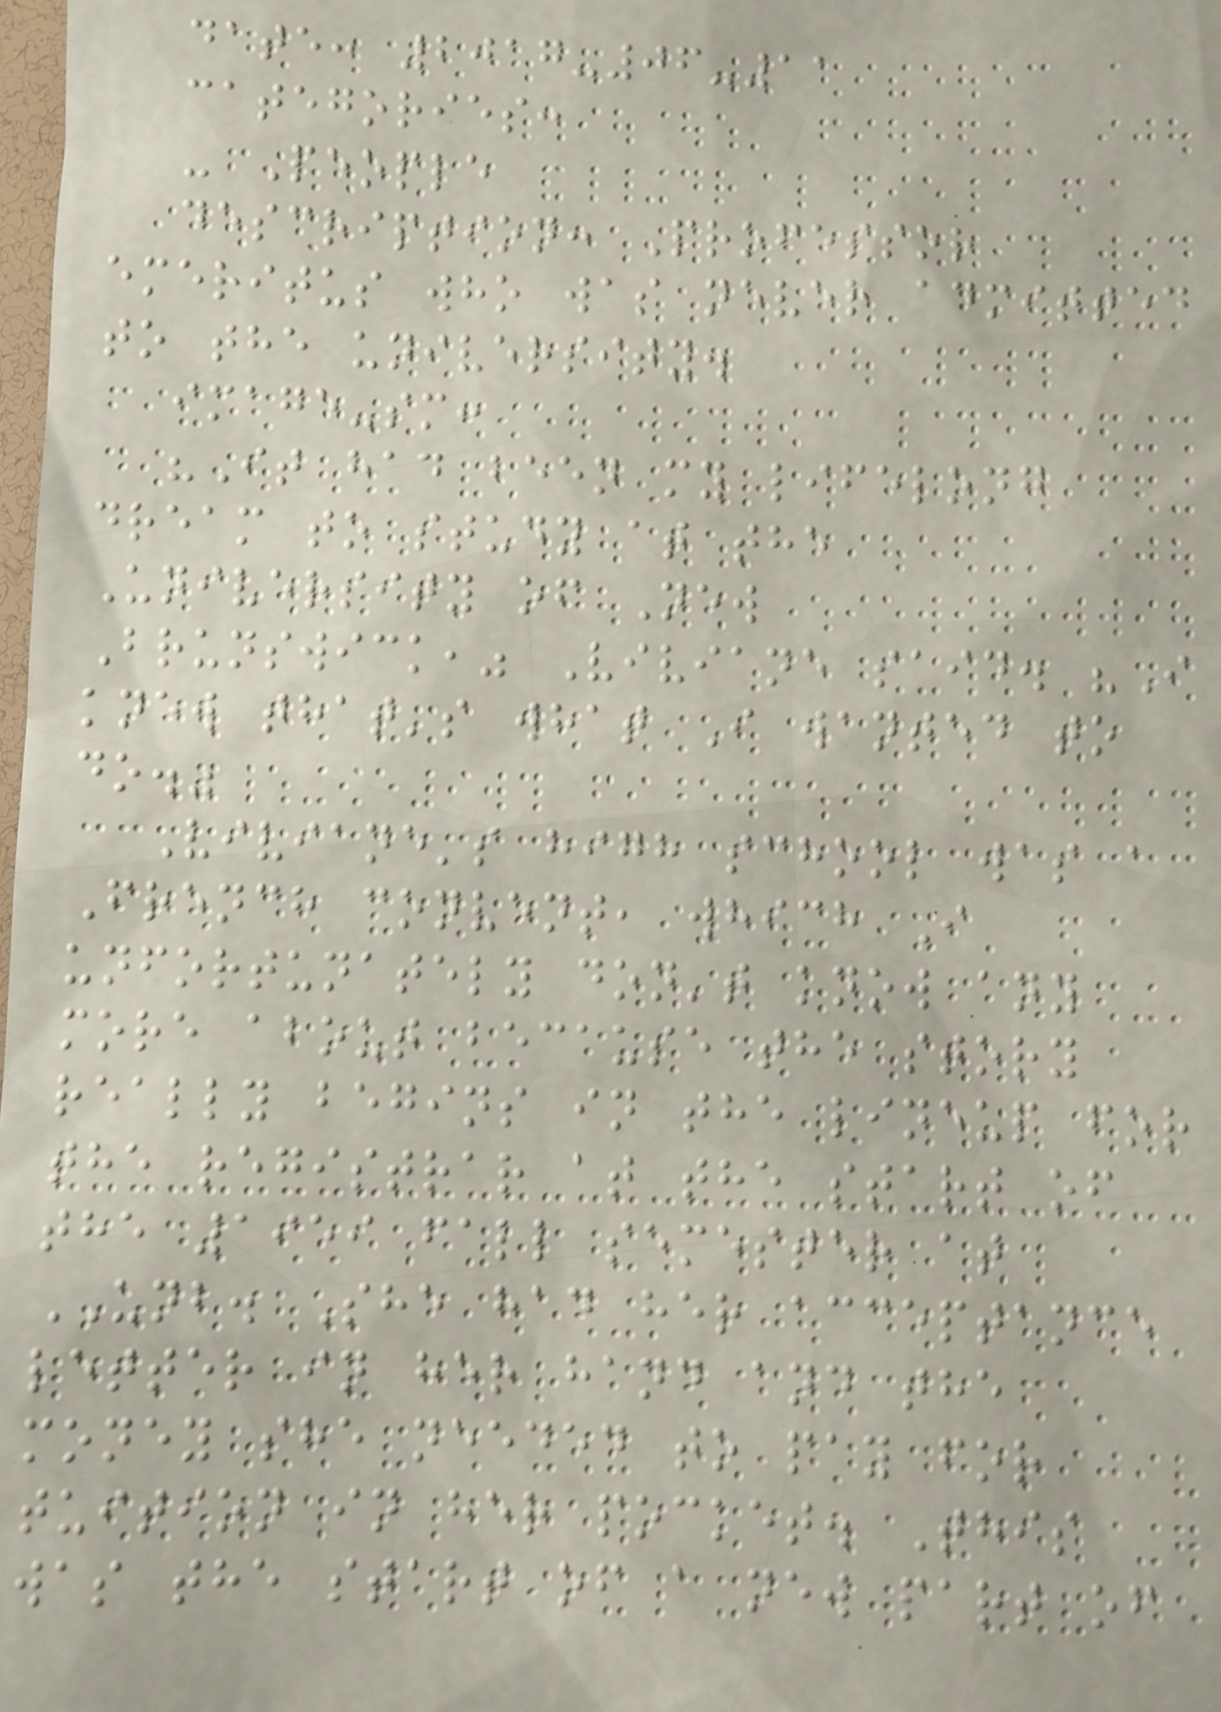date: 2017-06-11
categories:
- People
description: Professor
emeritus who was never admitted
to the university.
image-sm:
"It had been my lifelong
dream to study at the
University of New
Brunswick," Viviane said. "I
knew that's what I wanted to
do."
Viviane's high school was a
French convent, which I
unfortunately don't know any
more about because the story
really begins in the lineup for
the registrar at the start of
the 1959 fall semester at
UNB. She had her acceptance
letter in her hand and the
money she needed to pay for
tuition in her pocket. This
was the start of a new part of
